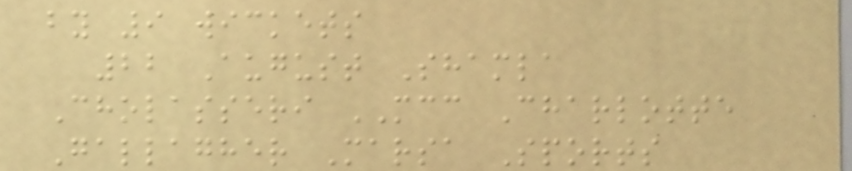by 9 wickets
22 August Shamla
Cholasseri MCC Charlotte
Gallagher Marsa Sports
